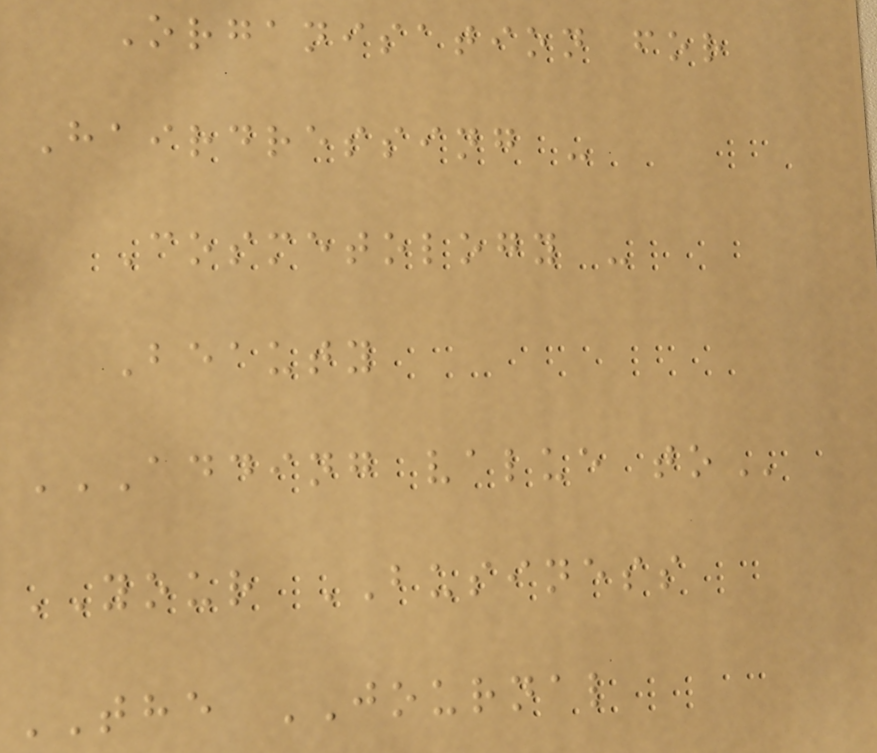Organisation for
Hairdressing -
Cosmetology -
Beauty
ADDING VALUE TO
YOUR BUSINESS
THE JOURNAL
